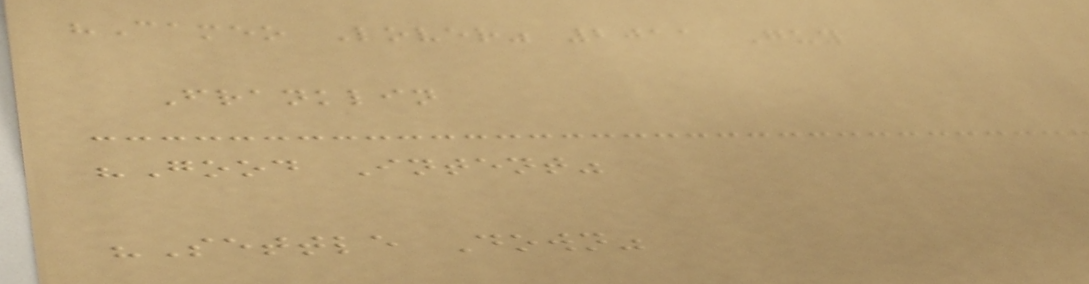"Cameo Lover" 2011 Guy
Franklin
"Good Intent"
"Settle Down"
